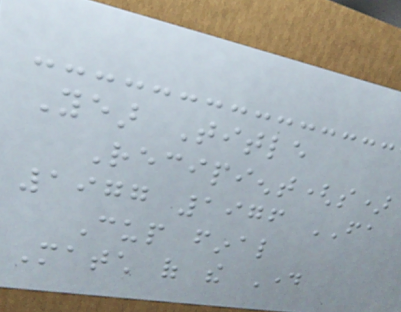Year Title
Recipient(s)
1977 1976 FA
Cup final
Match of the Day
